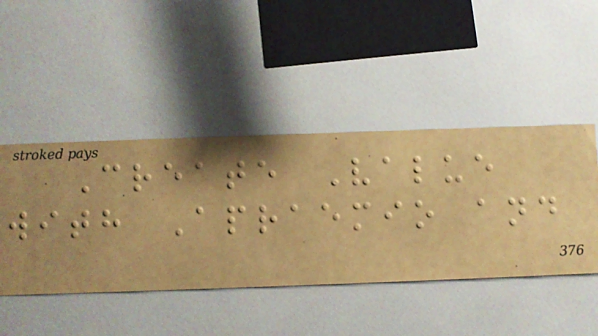Create Value
with Apraemio and
